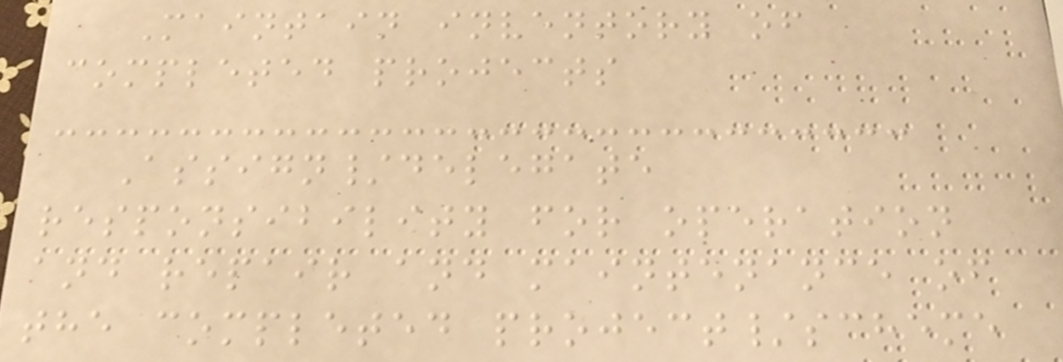Maintain inventory of
completed projects
Assign/delegate
responsibility for operation
and repair and maintenance of
the completed project/scheme
